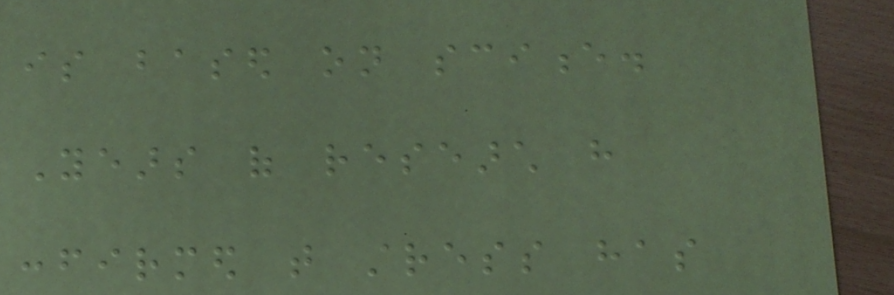is based on science.
Years of research have
confirmed that stress has
